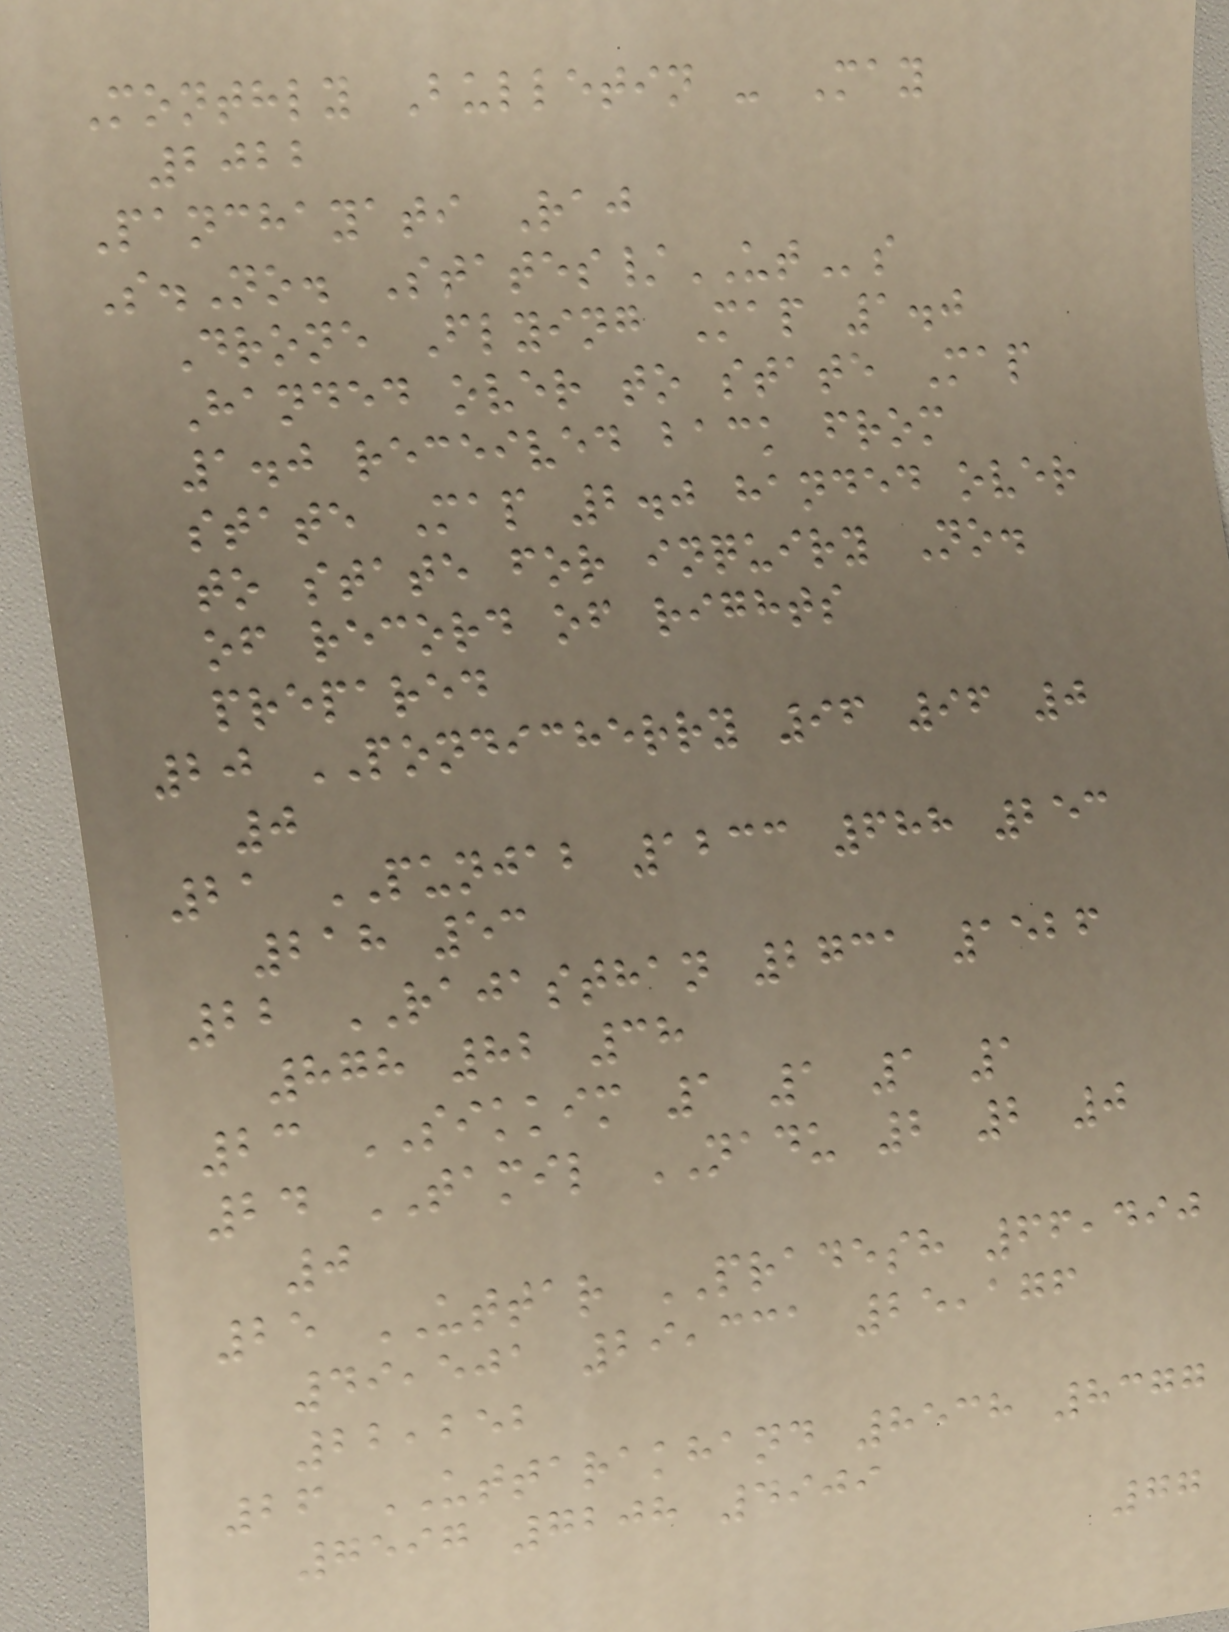Monthly Bulletin - May
2022
Panchayati Raj
S.No. States/UTs
Drone Flying Map 1.0
Handed over to state Map
1.0 received back from
state Map 2.0 handed over
to state for inquiry No.
of record of rights
prepared
20 PONDICHERRY 96 96 0
0
21 PUNJAB 1233 688 253
218 53
22 RAJASTHAN 2731 1526
878 82 38
23 SIKKIM 1 1 1 1
24 TAMIL NADU 2 2 0
0
25 UTTAR PRADESH 66,490
49,501 29,331 25,176
22,252
26 UTTARAKHAND 8538 8377
7597 7208 4909
77
